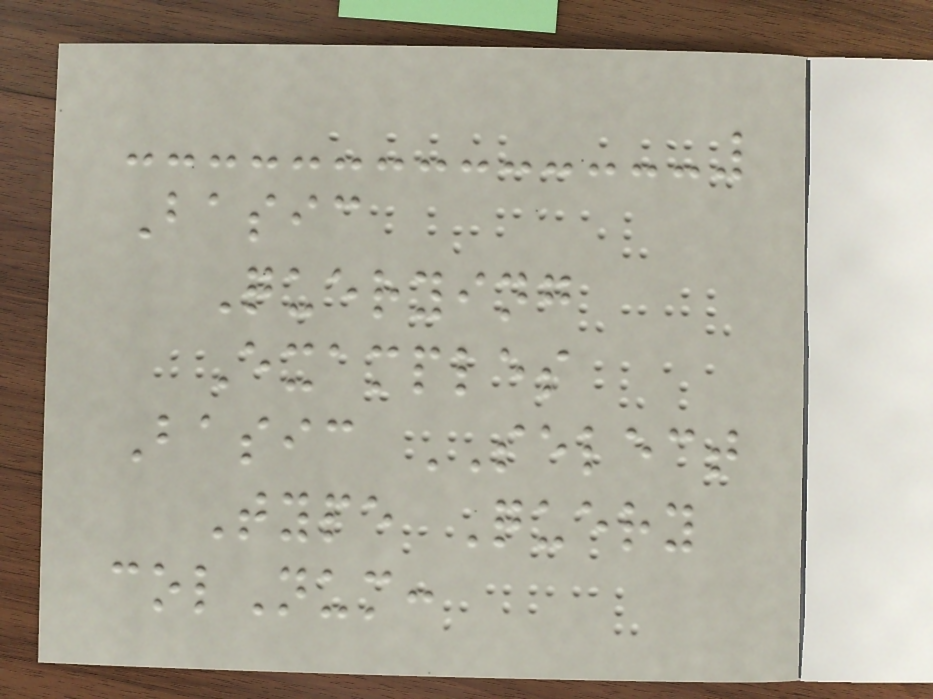Basic
Querying
Examples
Basic SELECT
Type Query
colNum:
